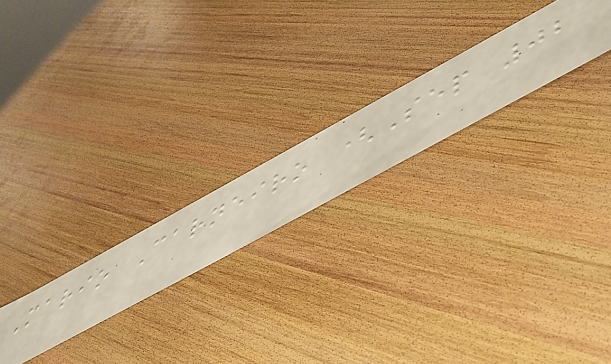Mario Carneiro (Sep 02
